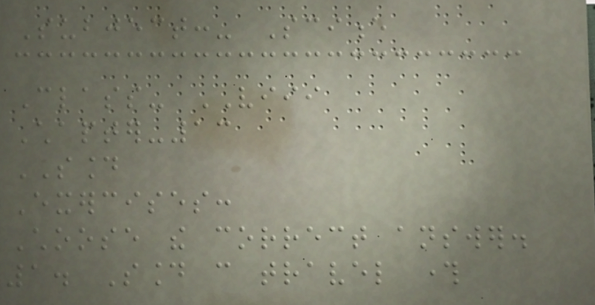Subject:- Science
Class- VIII
Chapter-13
SOUND
Exercises:
Choose the correct answer.
1. Sound can travel through
